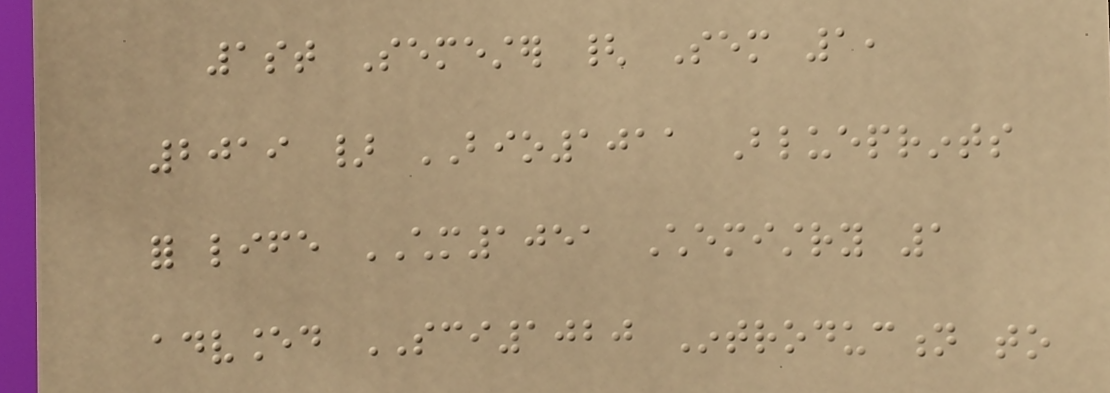1st Semester { Sem 1,
2019 } BIO1011 Blueprints
for life CHM1051 Chemistry 1
advanced SCI1020 Introduction to
